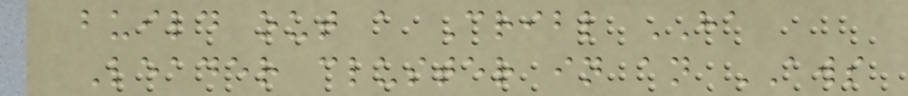build out a Cribl HA
Leader cluster in an AWS
